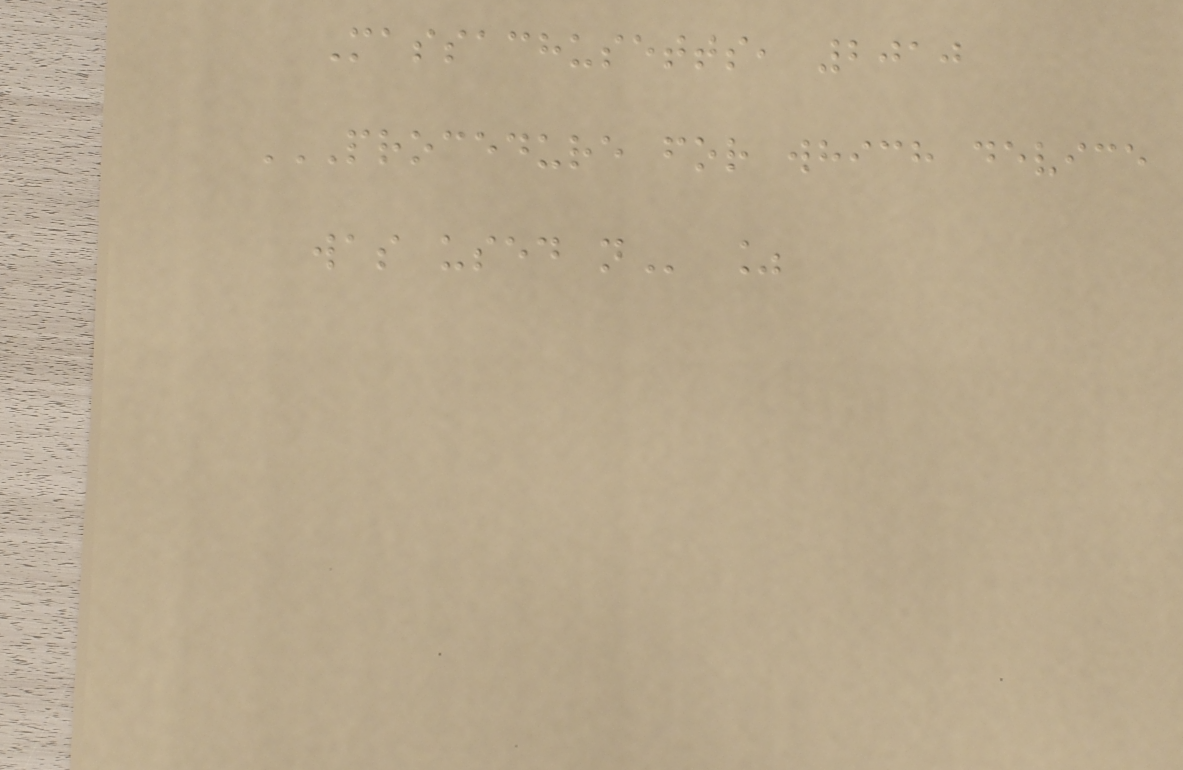Massachusetts, 2010
PROCEDURE FOR WHICH DEVICE
WAS USED N %
